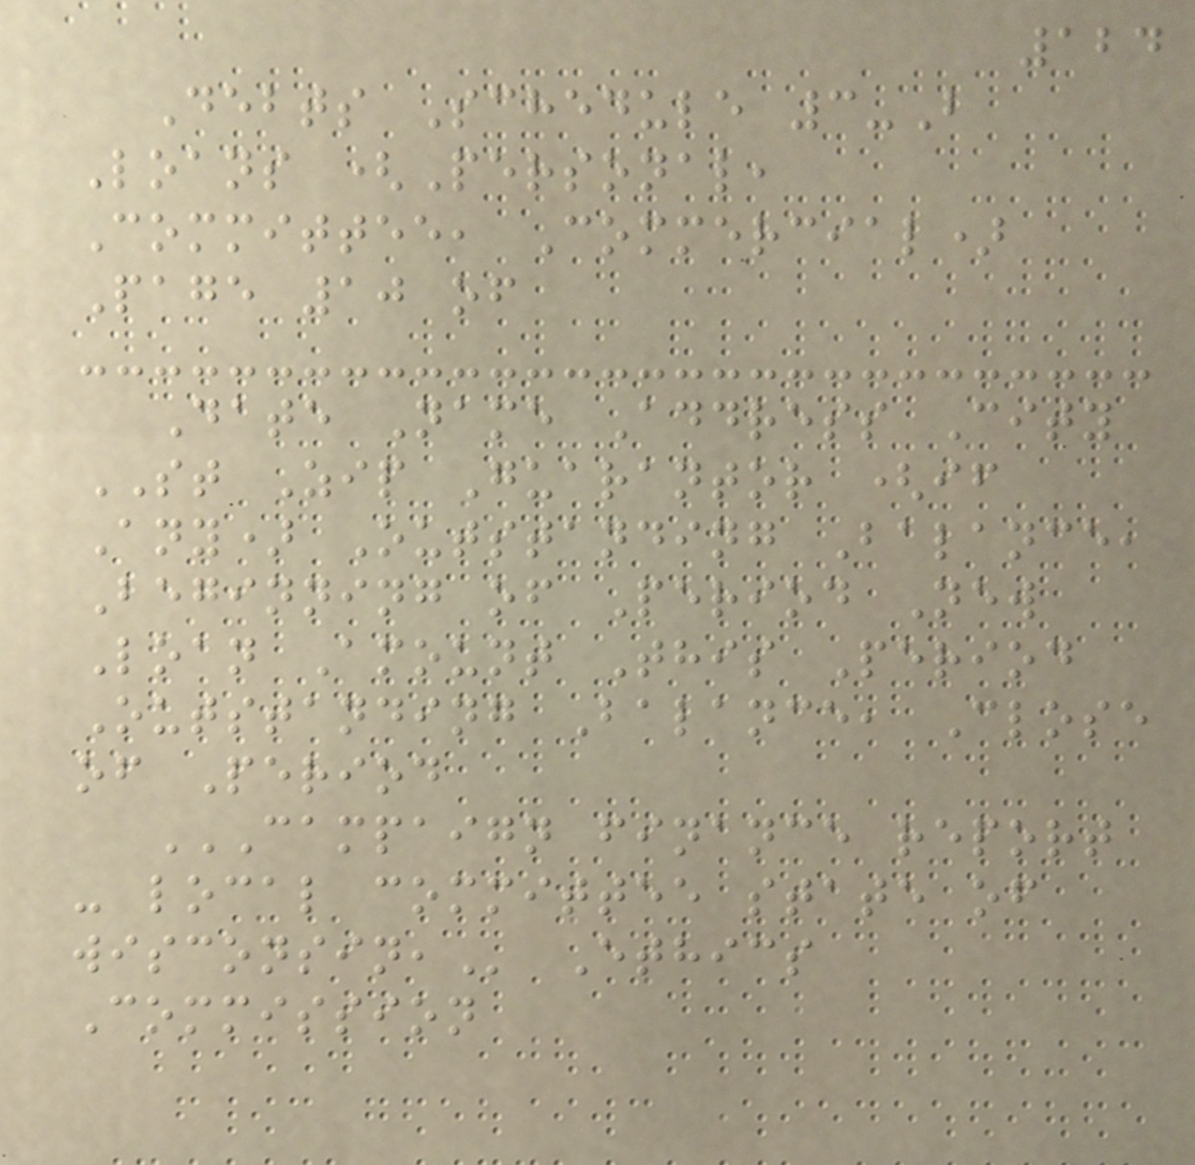124
Debts Schedule 3-B
Loans (Personal,
Committee, Commercial)
Page 10 of
Date Name Address City
ST Zip Guarantor (if
Any) Outstanding Balance,
Beginning of Period New
Loan Amount This Period
Outstanding Balance, Close
of Period
CAMPAIGN FINANCE REPORT
- LOCAL COMMITTEE STATE OF
WISCONSIN, Ethics
Commission
